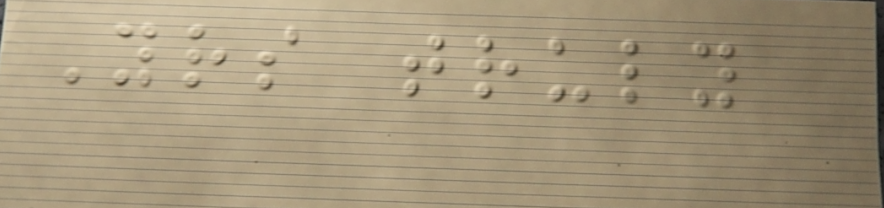Yours truly
